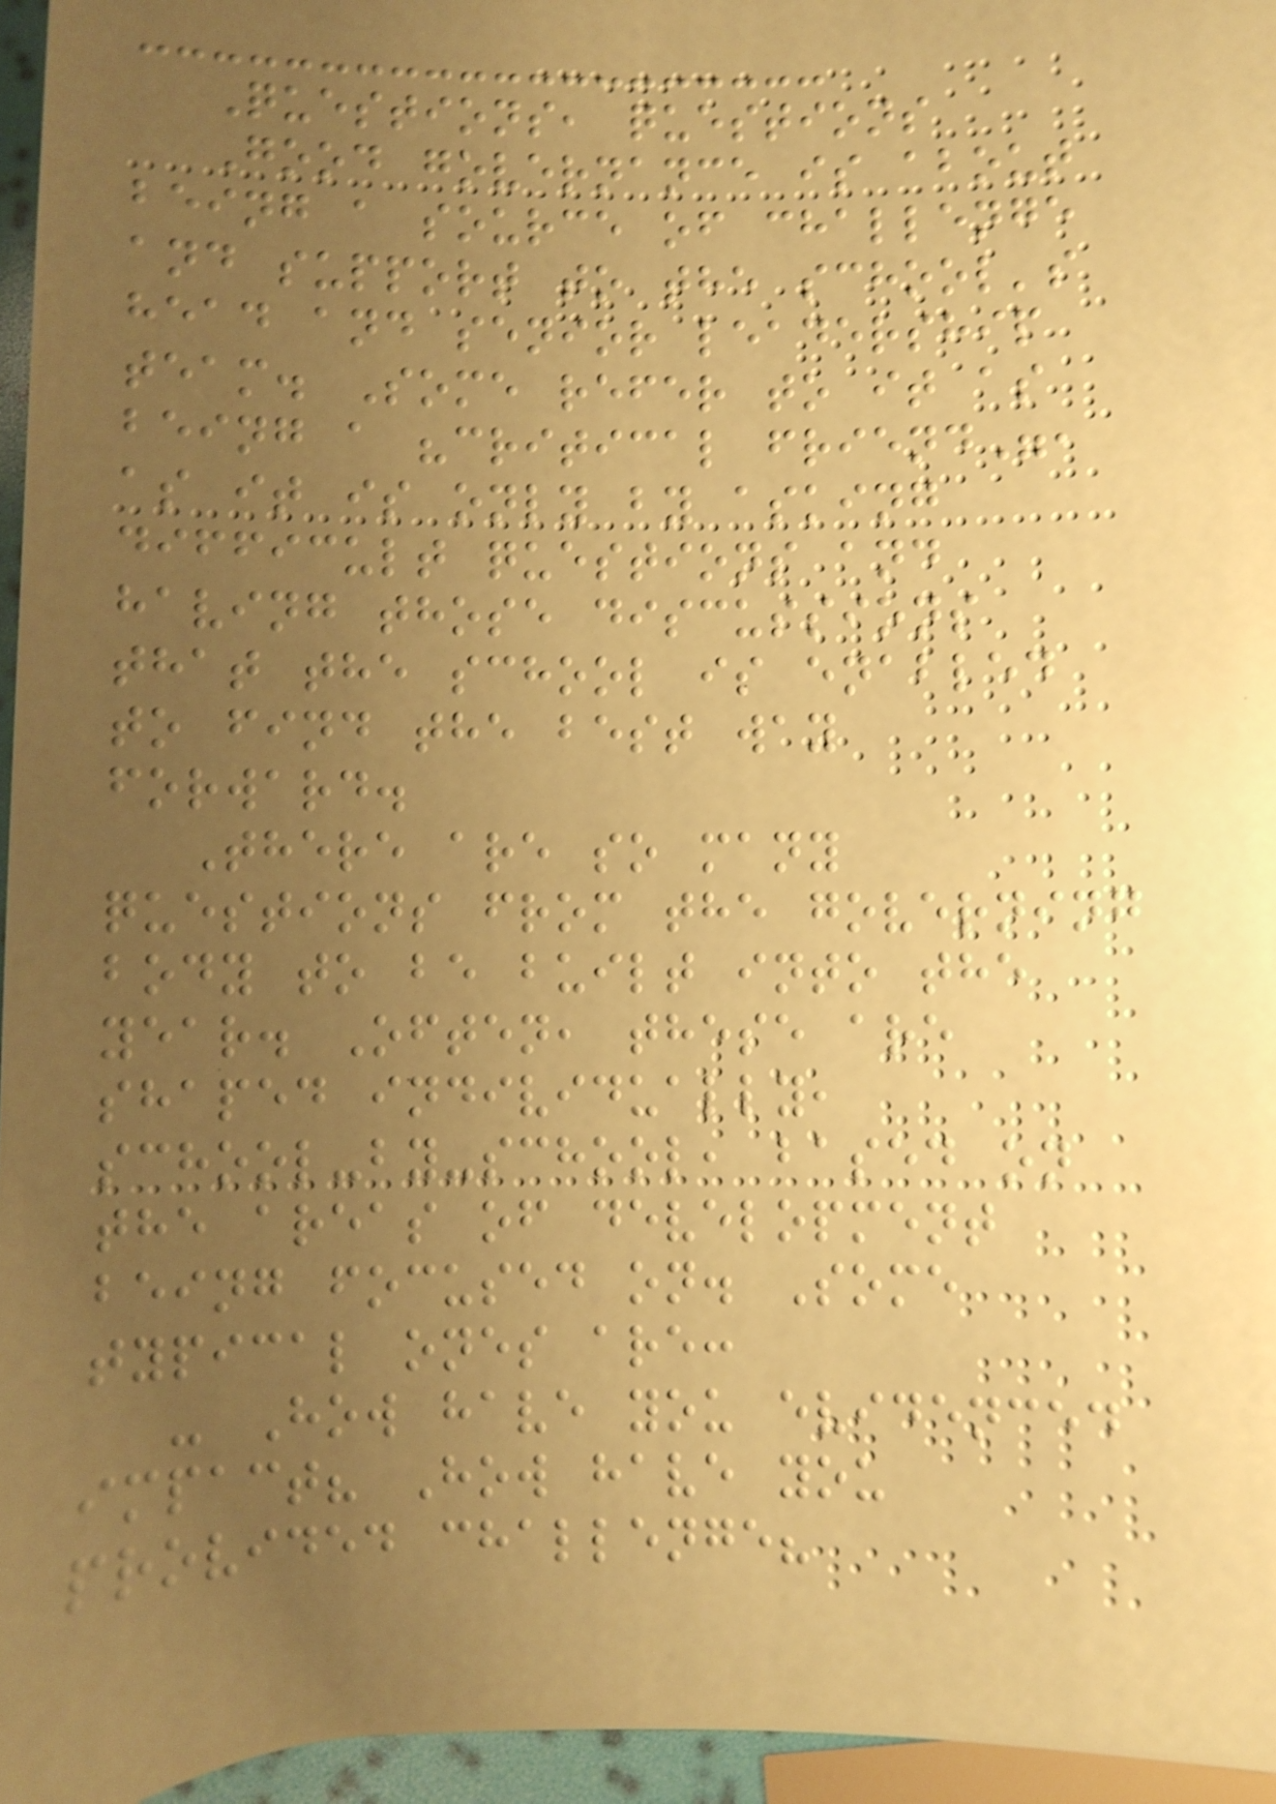Questions, questions
Good governance is about
being a source of challenge
and support to the school's
head and senior leadership
team. Some refer to it as
being a "critical friend",
as it is only by asking
difficult questions and
having those discussions
that the school is enabled
to find the best way
forward.
There are so many
questions from the governing
body to be built into the
year. Often, these are
shaped individually,
school-by-school, based on
the areas of development
being focused on. Some
typical ones are:
- How have you evidenced
impact? How have you
provided challenge?
